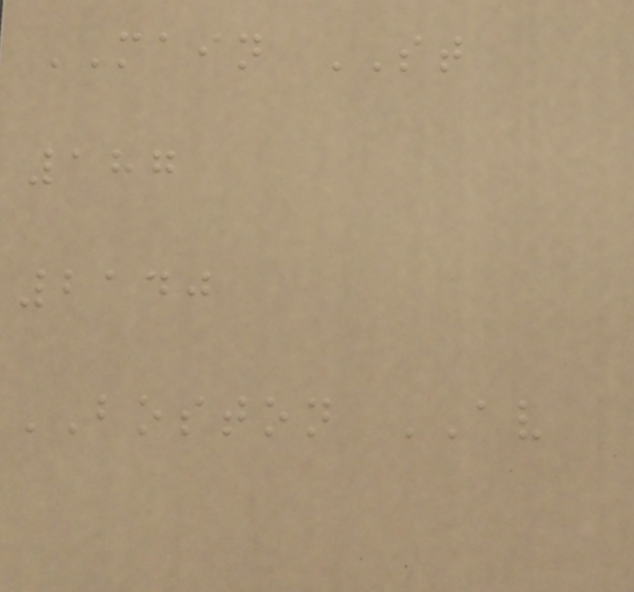MAIN ST
187
2140
BOSTON AV
